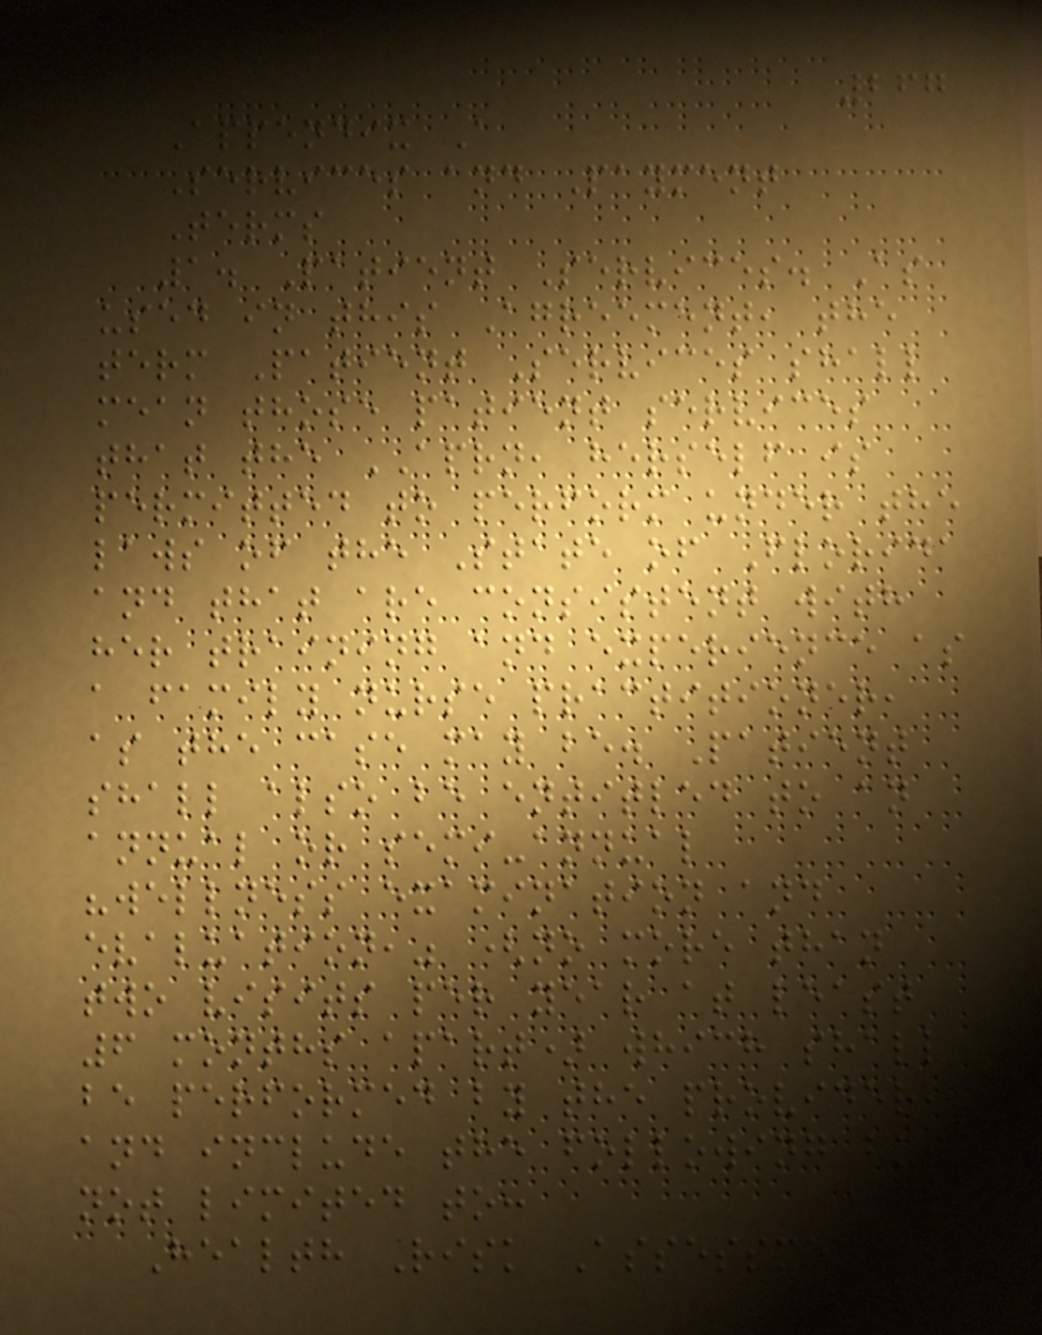267
Appendix A
Services and Payment
Terms
1. Patient Services. As
used in this Agreement, the
term Patient Services shall
mean those patient services
that the APRN, herself is
permitted to perform under the
laws of the State of Florida
and that are consistent with
her training and experience as
a family nurse practitioner,
as the case may be. Patient
shall also be entitled to an
annual or semi-annual
"wellness examination and
evaluation," (no more than
two visits per year at least
6 months apart) which shall
be performed by the provider,
and include the following but
not limited to:
Health Risk Assessment,
